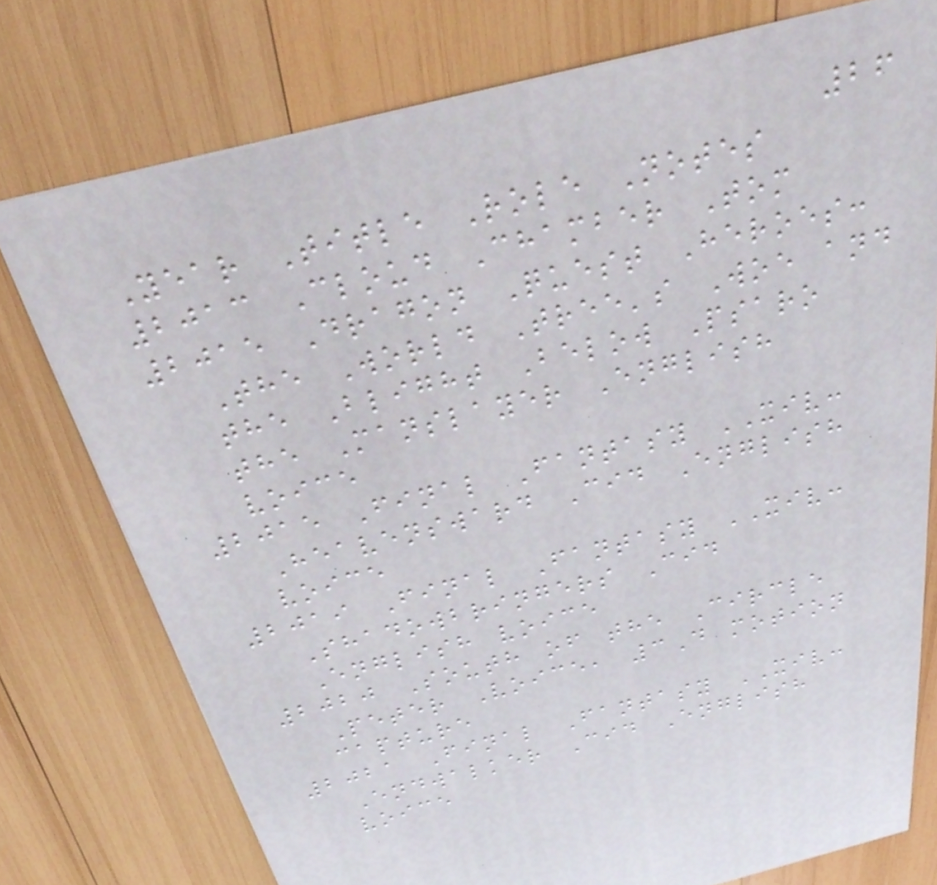26
Year Title Role Notes
2013 Cloud Chamber Tom
2015 Dragon Quest Heroes:
The World Tree's Woe and
the Blight Below Psaro
the Manslayer English
voice
2015 Final Fantasy XIV:
Heavensward Cid English
voice
2019 Final Fantasy XIV:
Shadowbringers Cid
English voice
2020 South of the Circle
Peter Voice, 3D motion
capture
2021 Final Fantasy XIV:
Endwalker Cid English
voice
